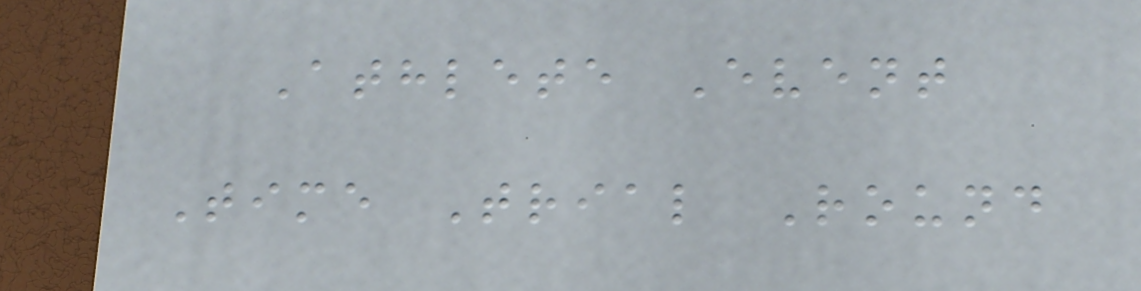Athlete Event
Time Trial Round
